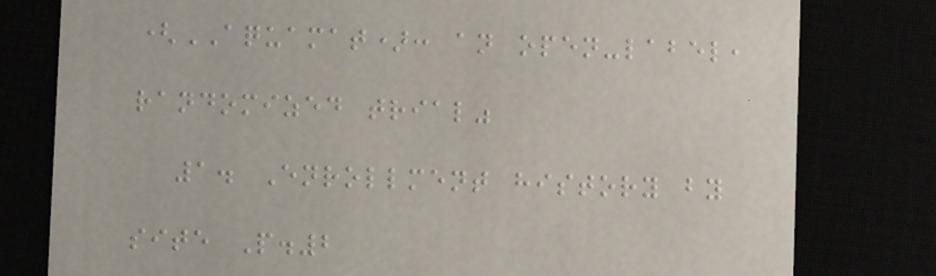(AQUAMAT): an open-label,
randomized trial"
1. Enrollment history by
site P.2
